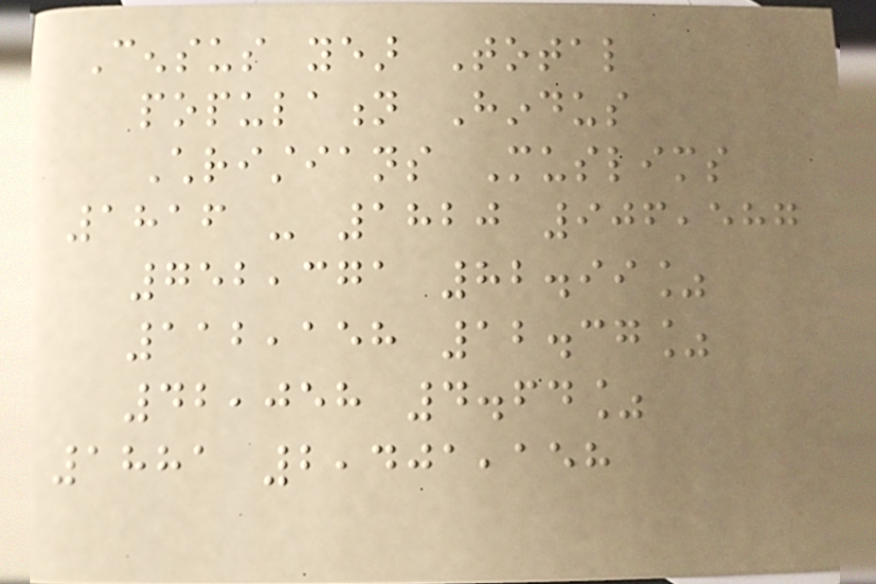Census year Total
population Hindus
Christians Muslims
1816 - 1820 906,587
752,371 82.99%
112,158 12.37%
42,058 4.64%
1881 2,401,158
